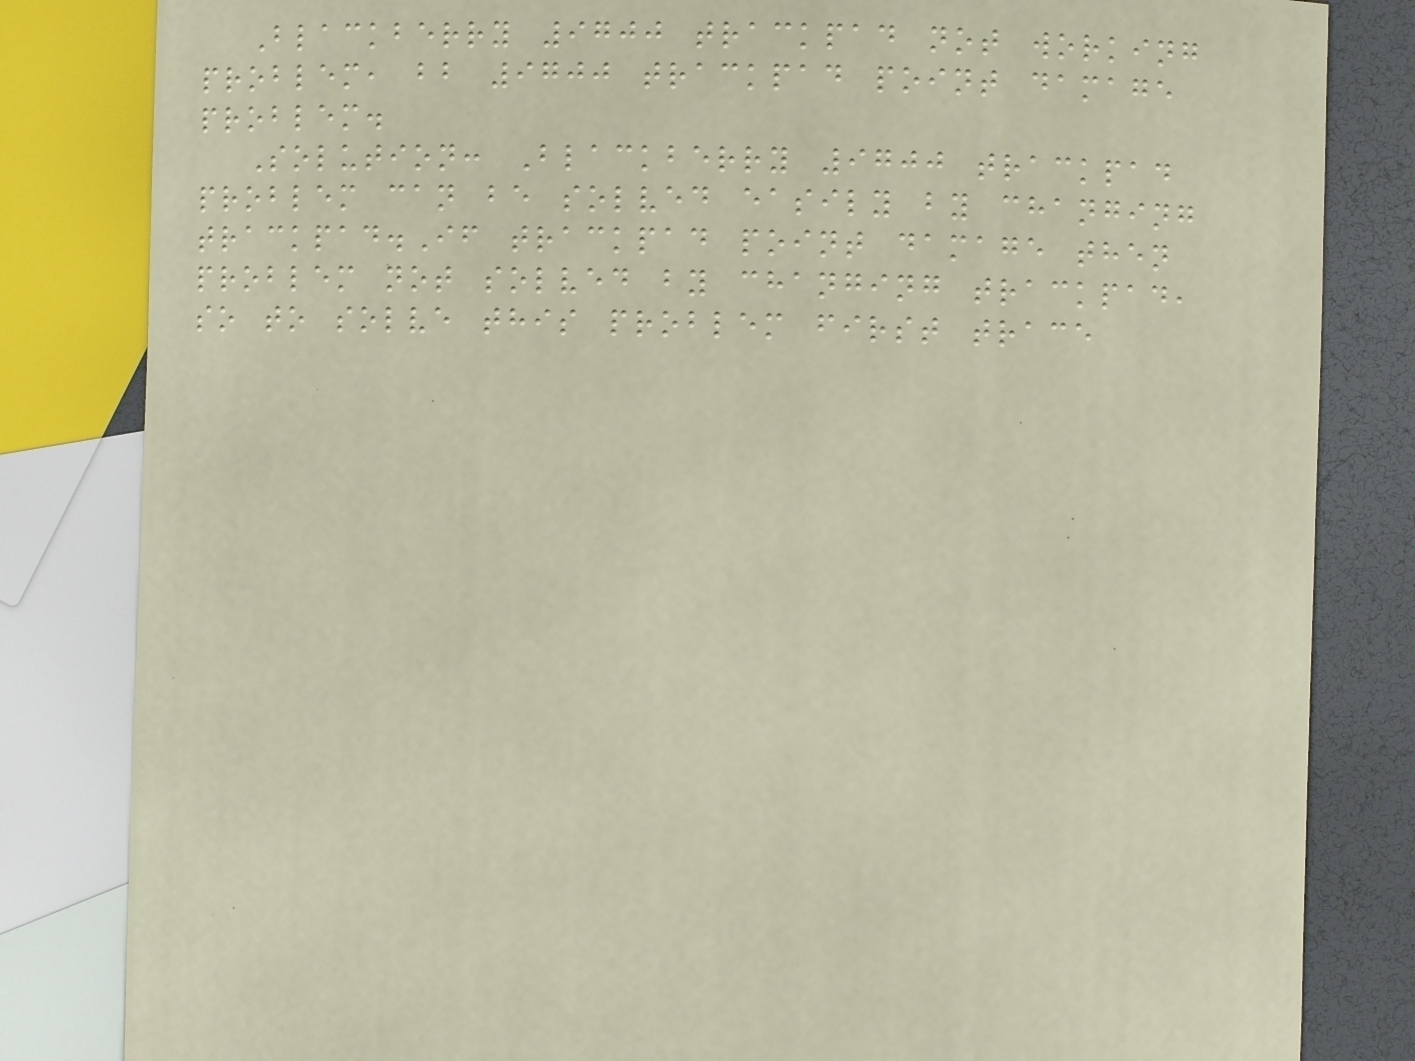Blackberry 9700 trackpad not working
problem, bb 9700 trackpad point damage
problem.
Solution: Blackberry 9700 trackpad
problem can be solved easily by changing
trackpad.If trackpad point damage then
problem not solved by changing trackpad,
so to solve this problem first trace
